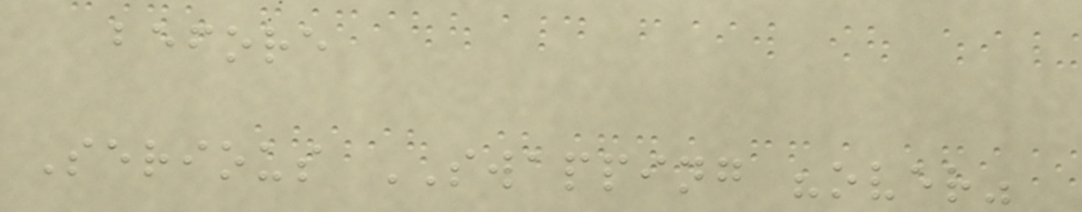before
Serious SWAPPING "over"
